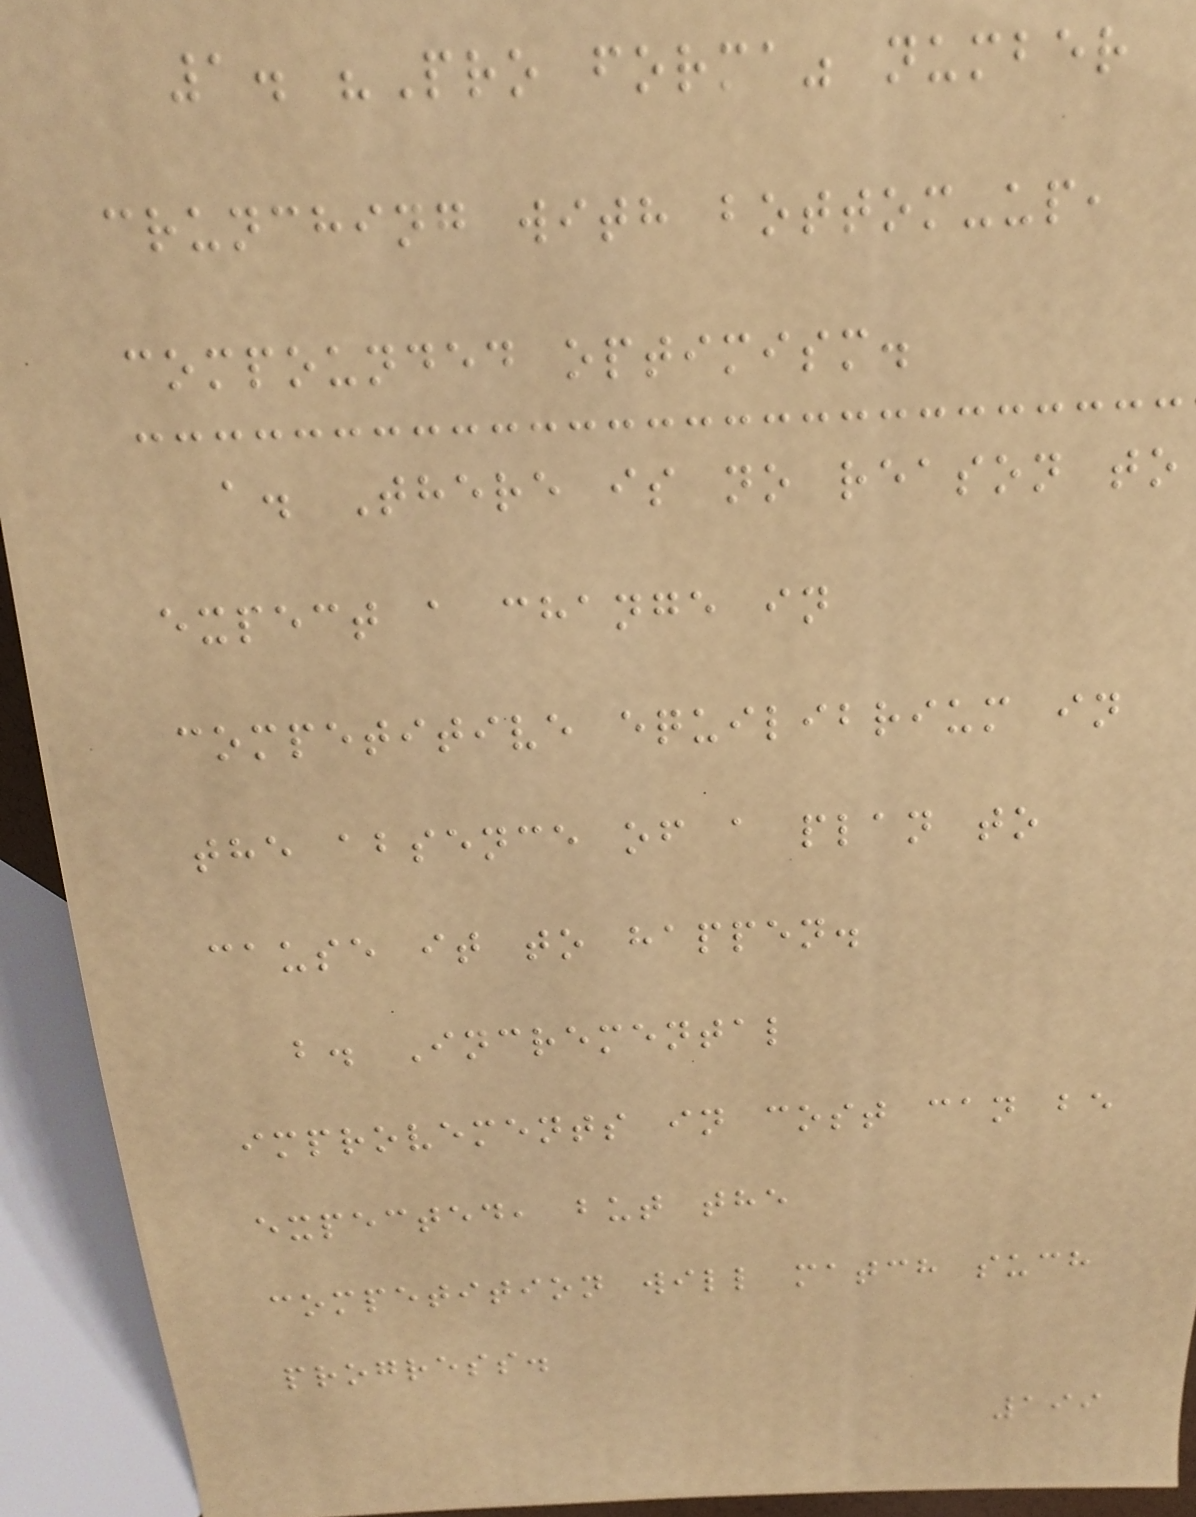1. "Pro forma" number
crunching with bottom-up,
compounded optimism.
a. There is no reason to
expect a change in
competitive equilibrium in
the absence of a plan to
cause it to happen.
b. Incremental
improvements in cost can be
expected, but the
competition will match such
progress.
199
